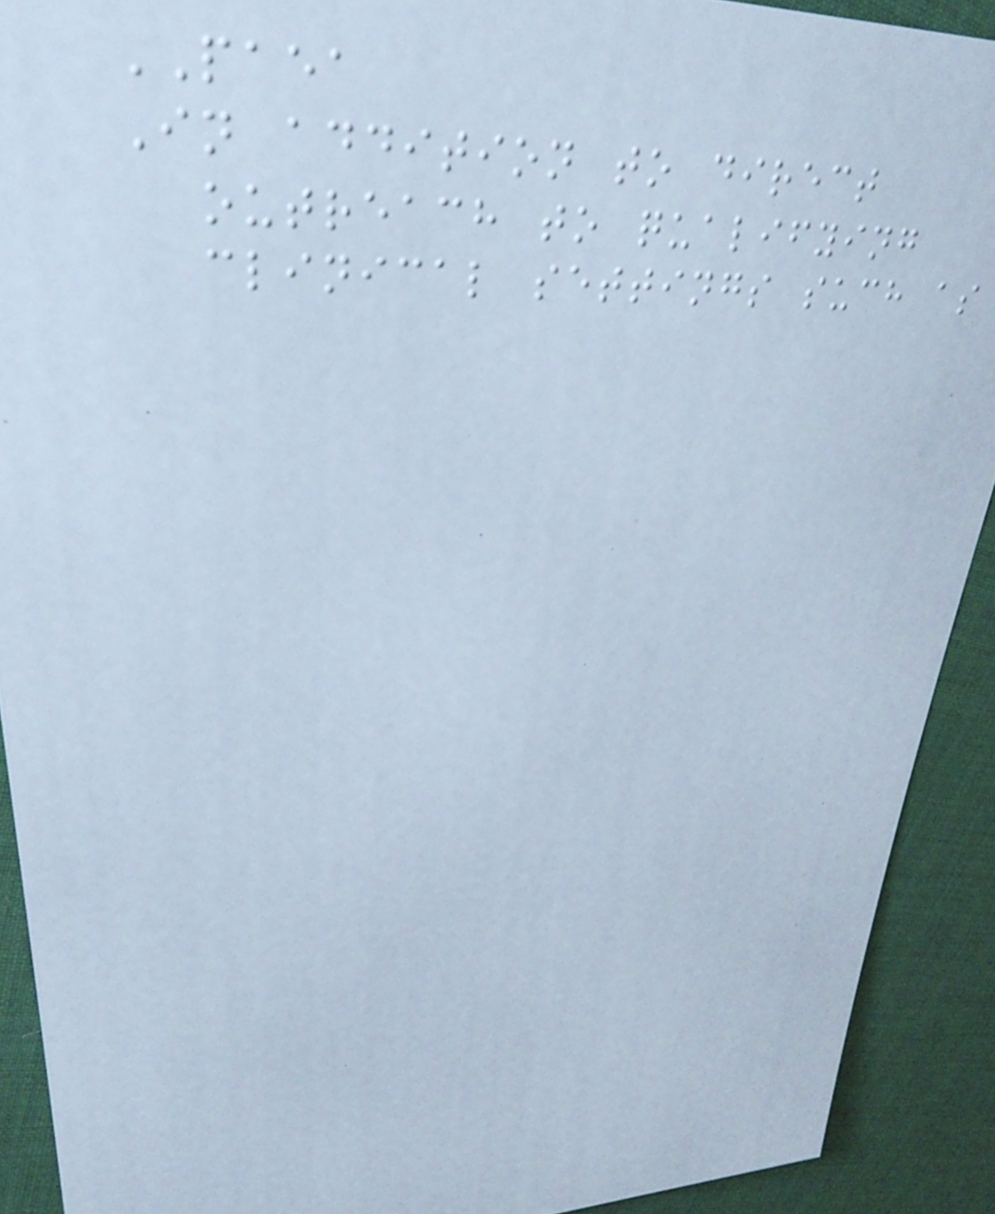PAEA
In addition to direct
outreach to qualifying
clinical settings such as
